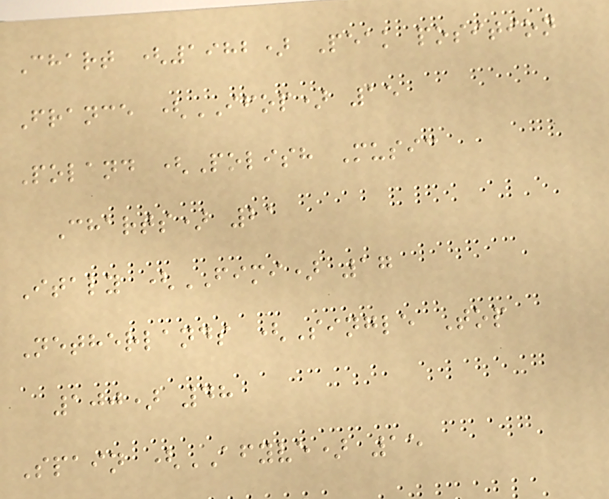Chart (1982) Peak position
France (IFOP) 15
Poland (Polish Music
Charts) 21
Italy (FIMI) 17
Netherlands (Single Top
100) 48
Spain (AFYVE) 15
